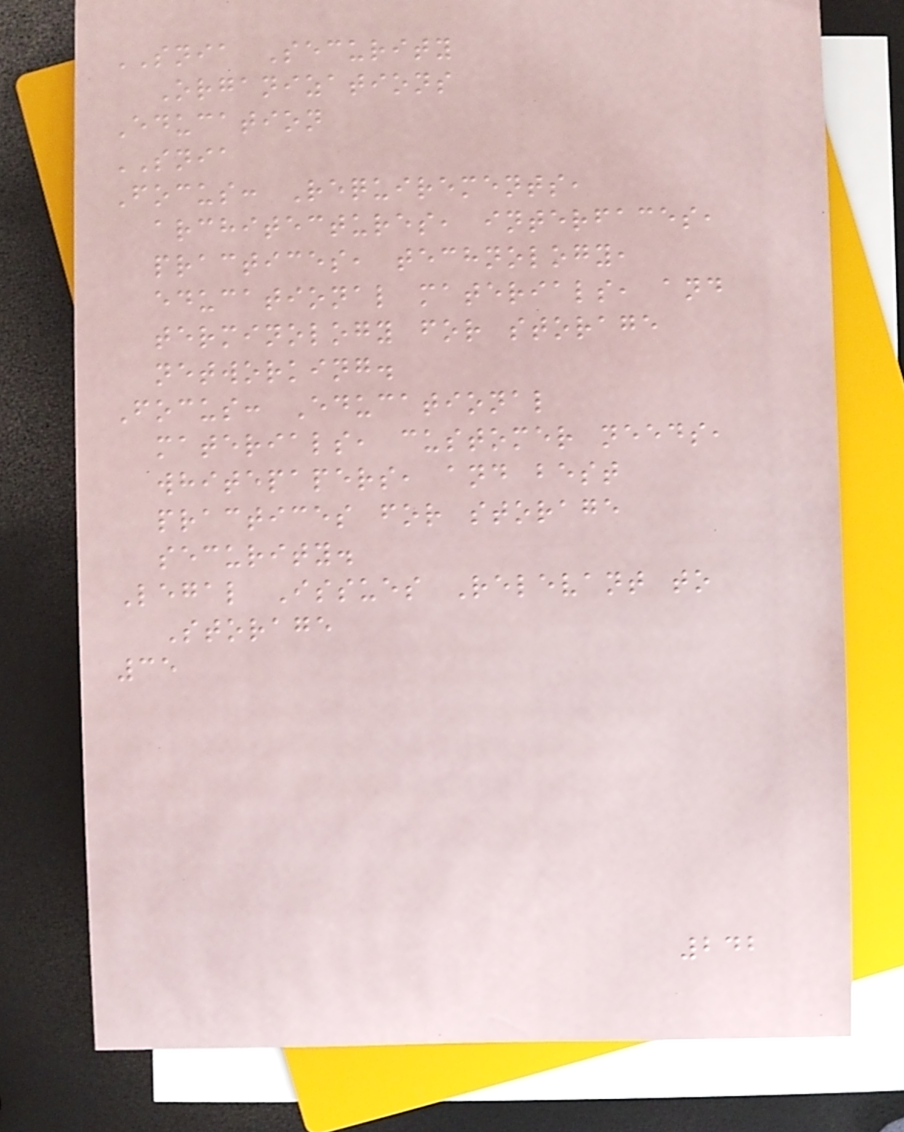SNIA Security
Organizations
Education
SNIA
Focus: Requirements,
architectures, interfaces,
practices, technology,
educational materials, and
terminology for storage
networking.
Focus: Educational
materials, customer needs,
whitepapers, and best
practices for storage
security.
Legal Issues Relevant to
Storage
35
242
